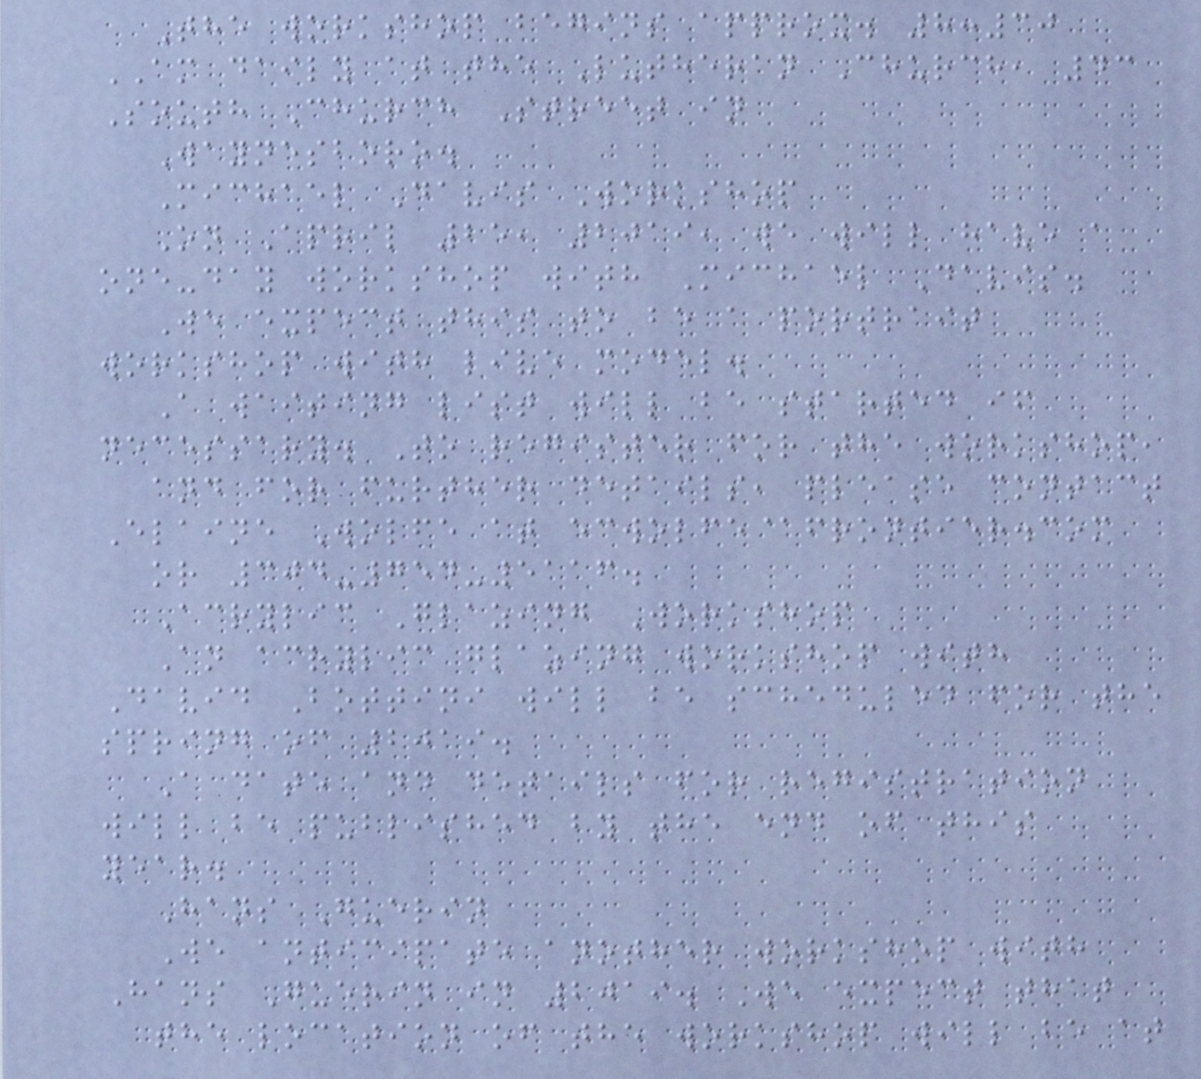The workshop begins approx. 8:30
AM daily at the Lutheran Church, 43
South Church Street in
Waynesboro.
Michael Davis Workshop
On April 25, 2019, we will have a
one-day workshop with Michael Davis.
We expect this to be a portrait
workshop with live model.
A waiting list will be started if
necessary. To register for the workshop,
and for further details, please contact
Elaine Wolfe at ecwolfe@frontier.com
or 304-754-5116.
Acrylic Glazing Workshop
An acrylic glazing workshop with
David Bottini will be scheduled for the
spring of 2019.
A date and details for registration
will be published by the end of this
year.
Hans Guerin
We anticipate another workshop with
Hans Guerin in 2019. We expect that
the location of the workshop will be at
